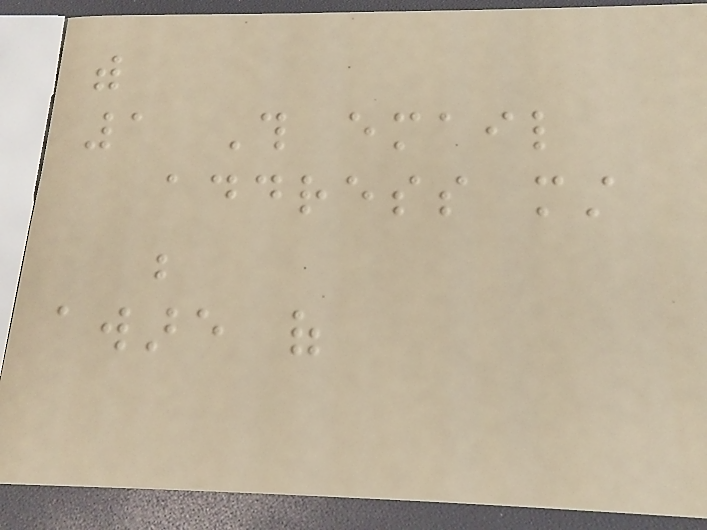with
1 This email
address must
be
aware of
